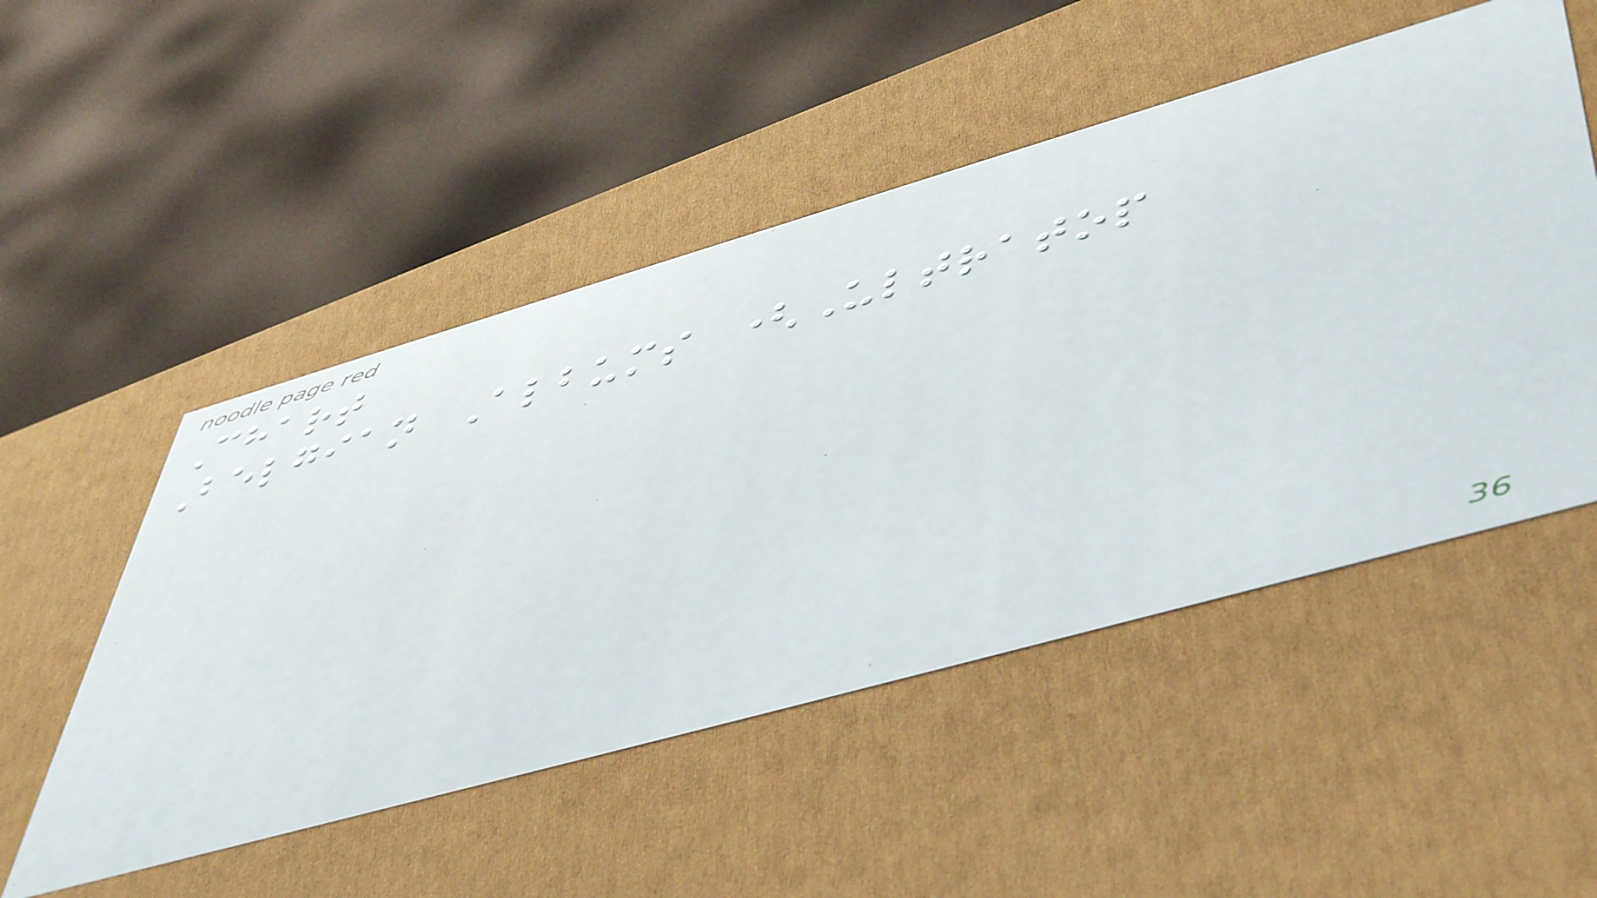Chart
Belgian Albums (Ultratop
